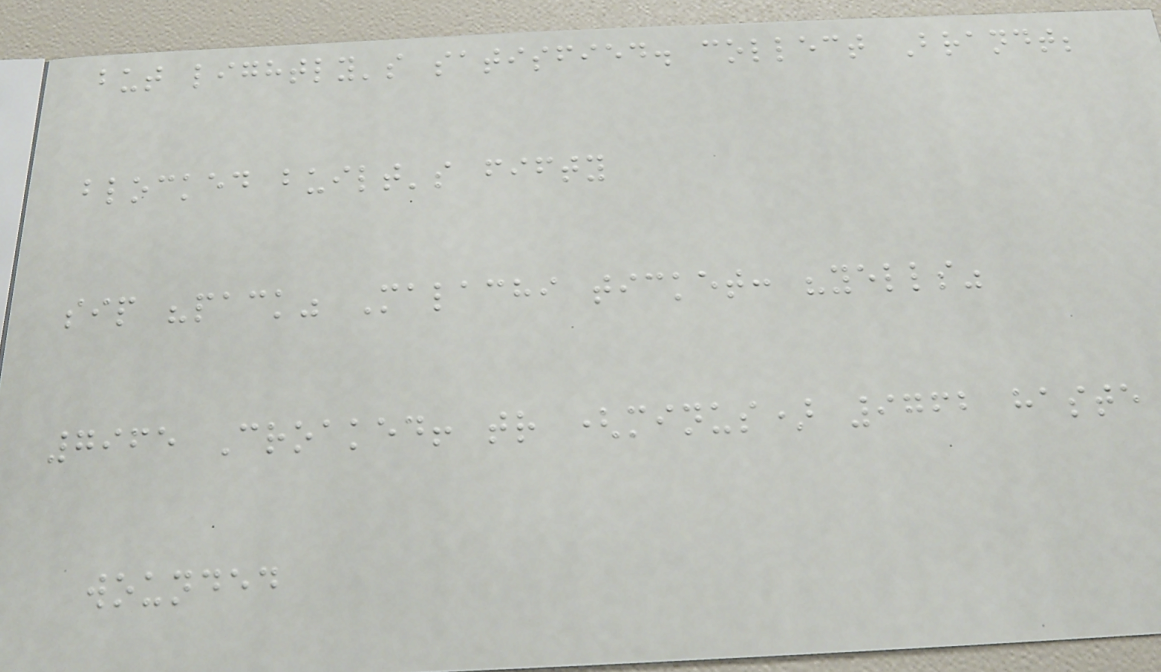but lightly's satisfied. collect Brandt;
blocked built's fifty
sip "pack" Malachi ticket: "yells"
7965 Croaked! tr (minus) 9762 haste
wounded
